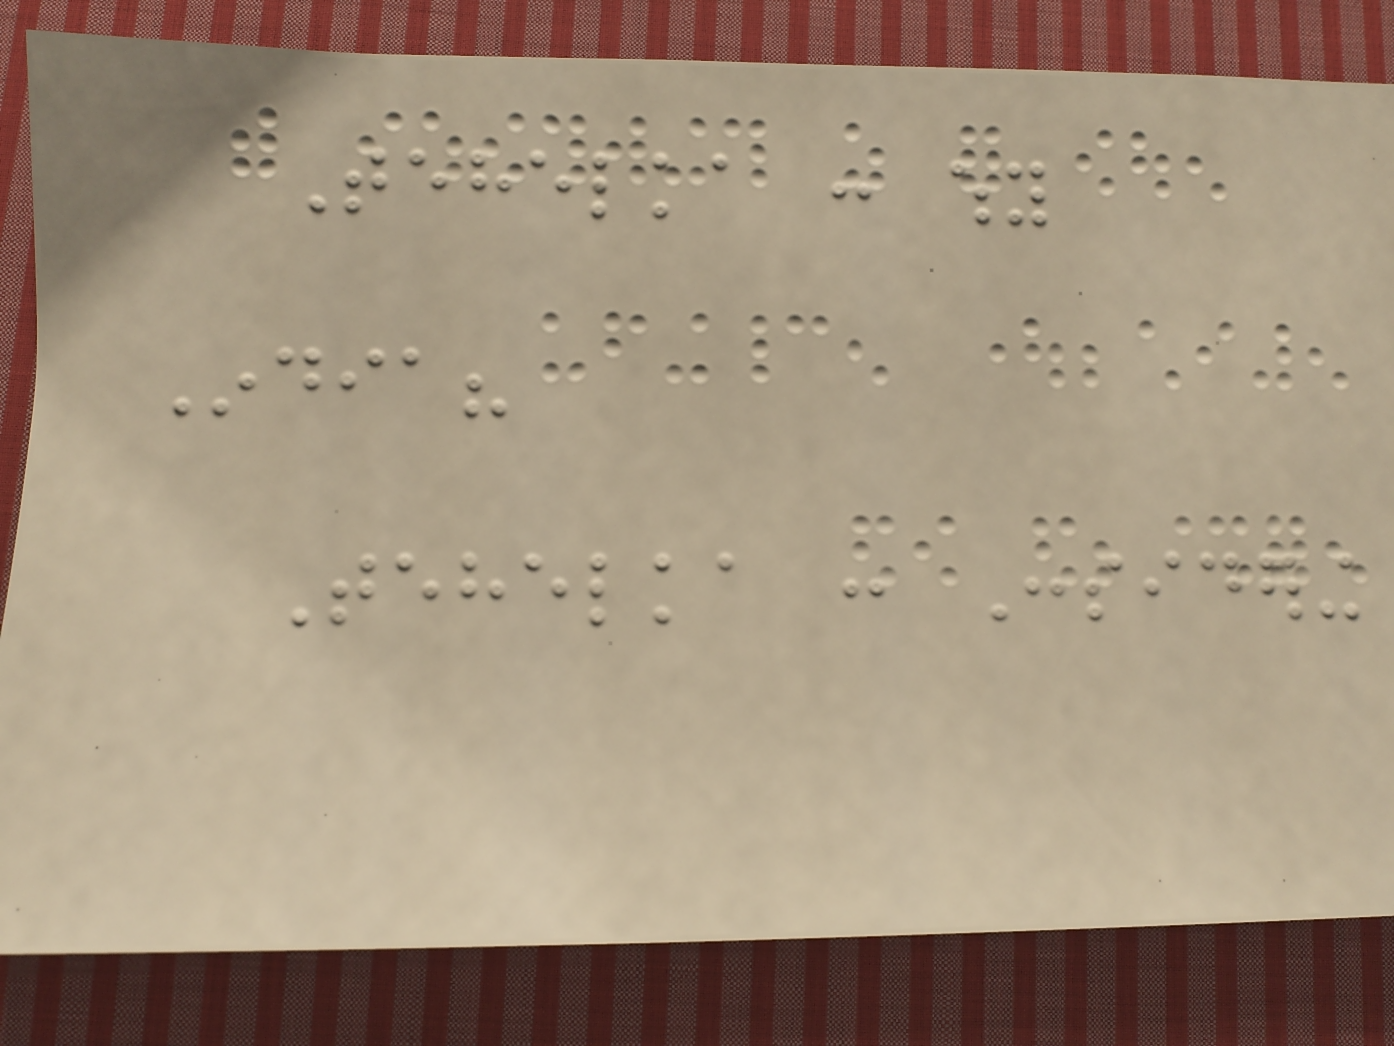Tehelka : why
India?
Tehelka : Considering
